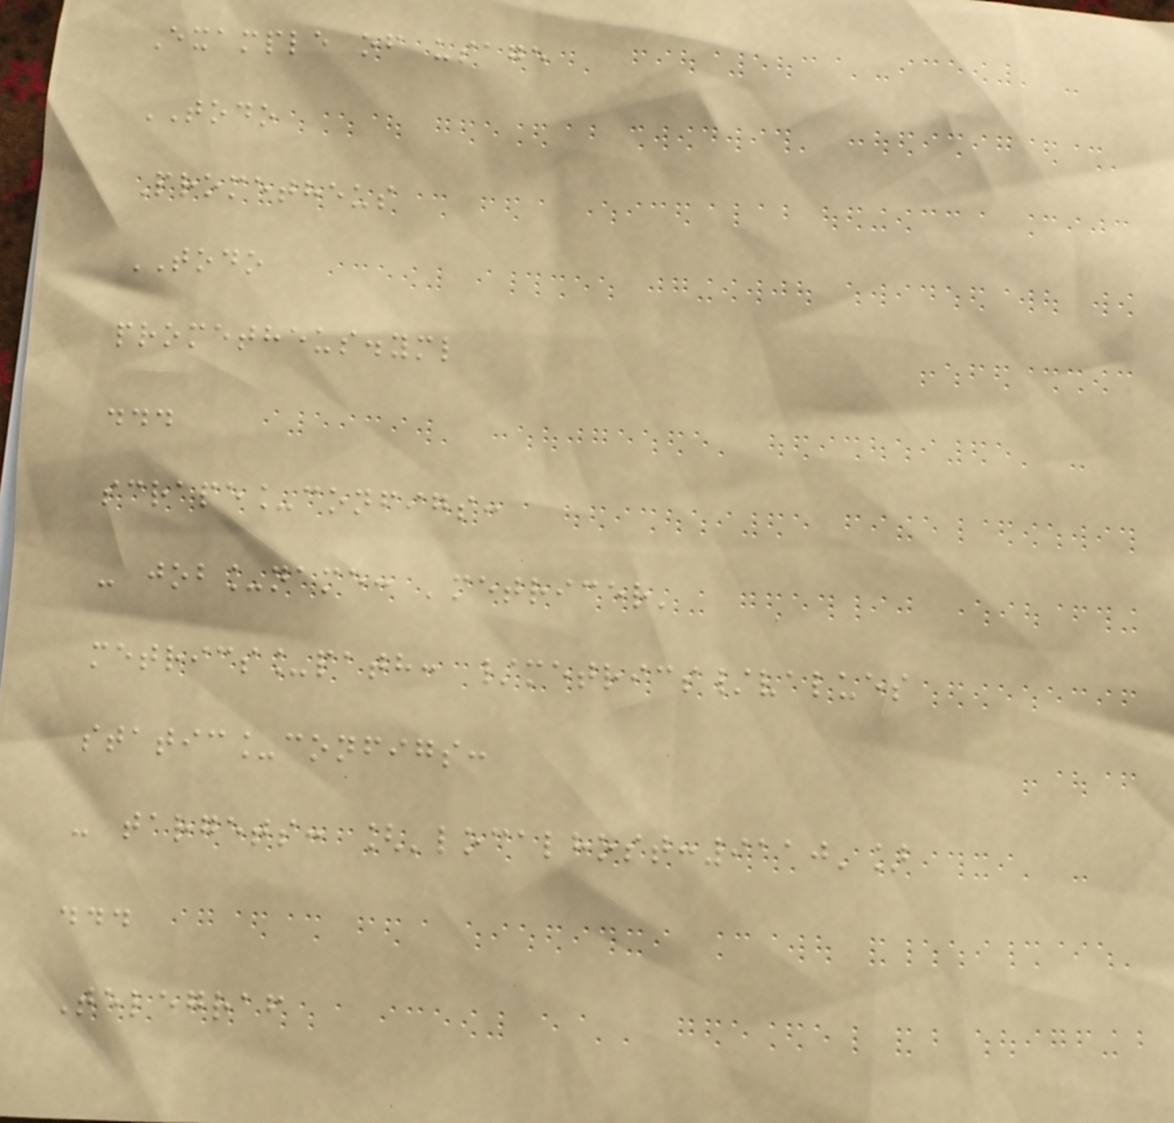Example of usage
TODO
Prometheus
TODO
prometheus.yml
...
scrape_configs:
- job_name: 'metricer'
metrics_path: /metrics/values
static_configs:
- targets: ['localhost:9110']
...
Telegraf
